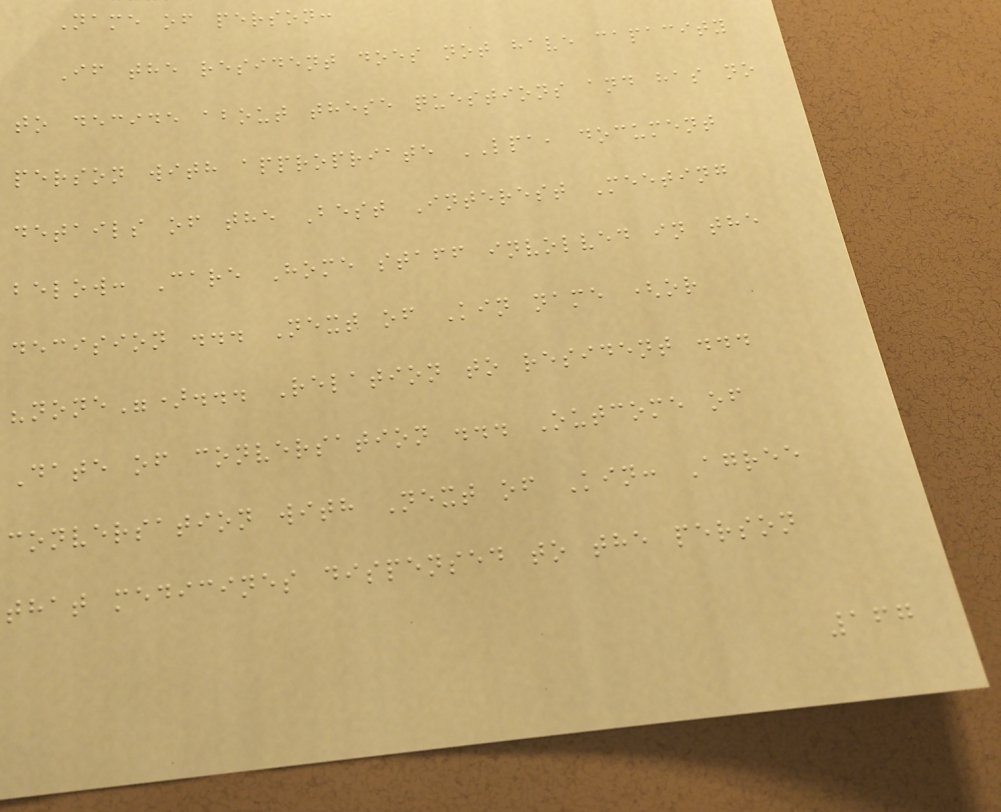Name of person:
If the resident does not have capacity
to decide about these questions and has no
person with appropriate LPA, document
details of the Best Interest Meeting
below: Care Home staff involved in the
decision ... Next of Kin name (or
"none")... Relation to resident ...
Date of conversation ... Outcome of
conversation with Next of Kin: Agree
that medicines dispensed to the person
167
